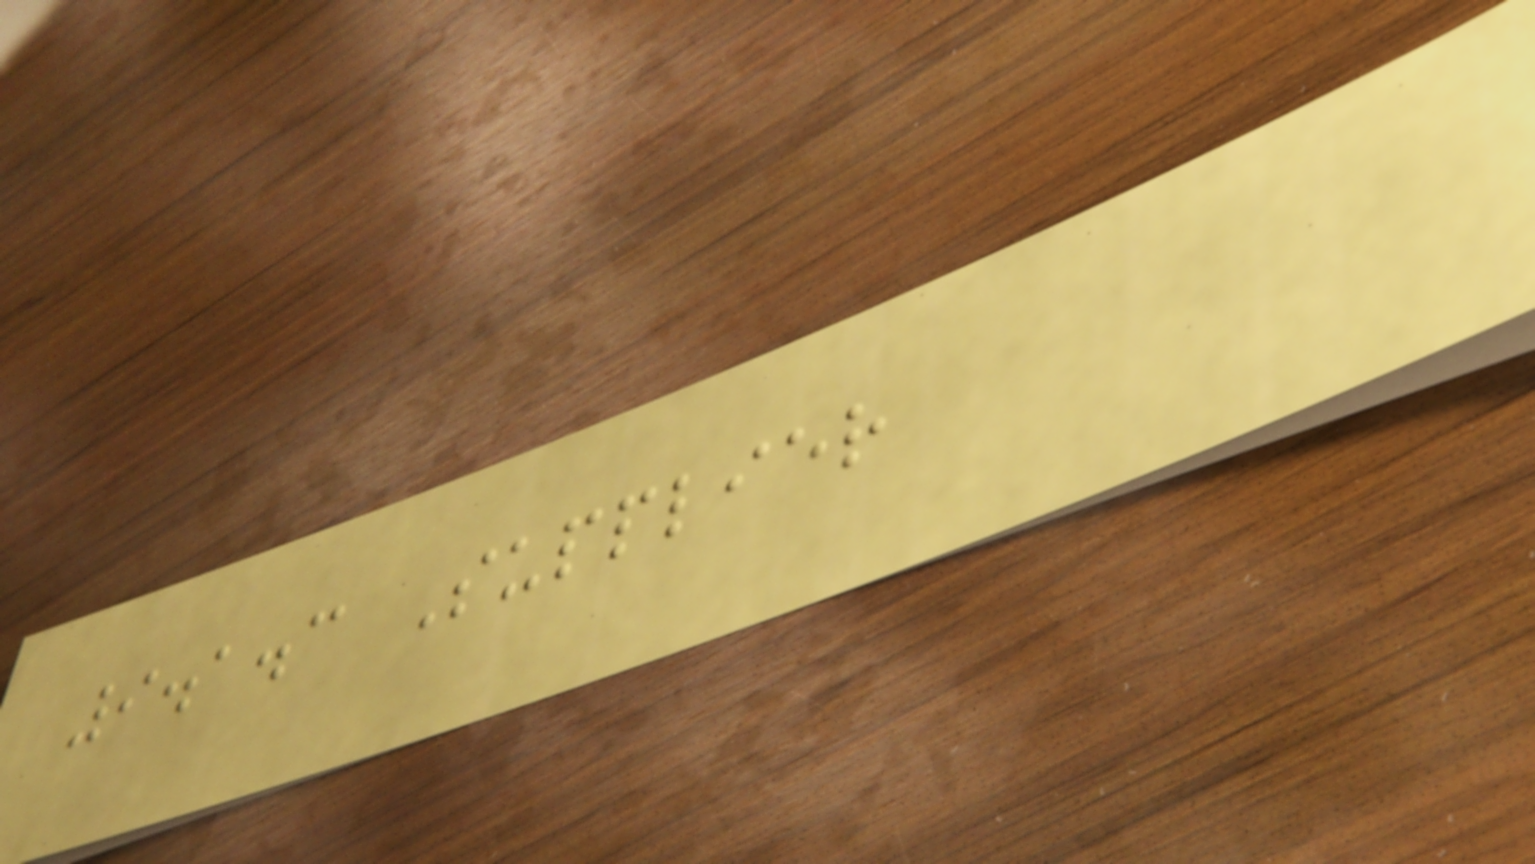9.1.3 Supplier
